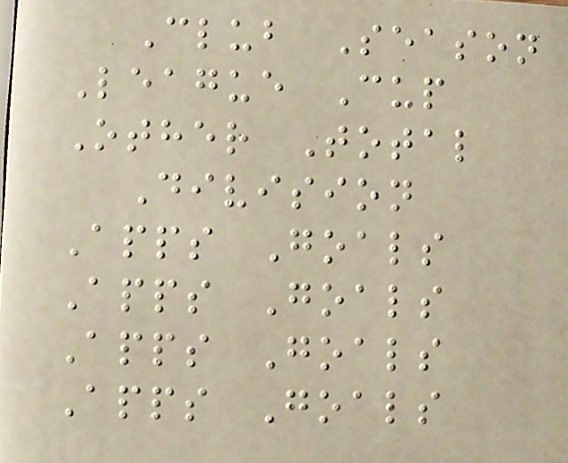Club Season
League Cup
Other Total
Division
Apps Goals
Apps Goals
Apps Goals
Apps Goals
